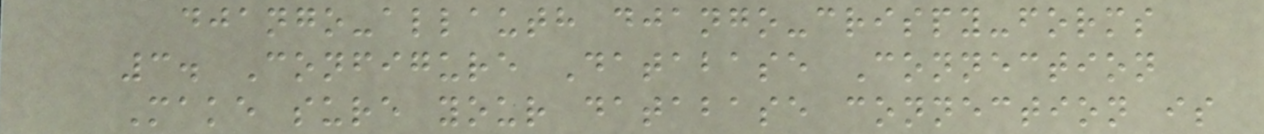django-allauth django-crispy-forms
3. Configure Database Connection
Make sure your database connection is
